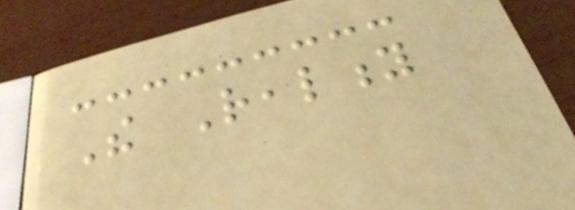The Reality
